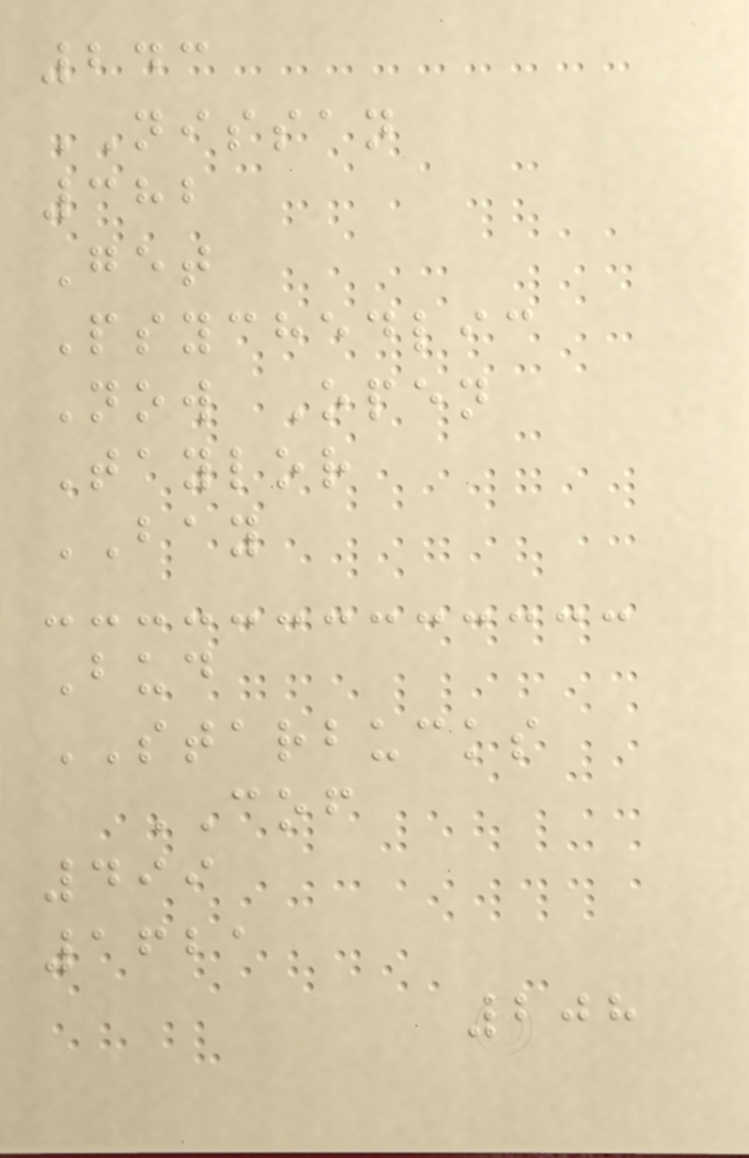243
NISSAN
382
Get
Psychedlic
Now Open
Taylor
BAY
Bud
STARBUCKS
COF
499
1621
208
